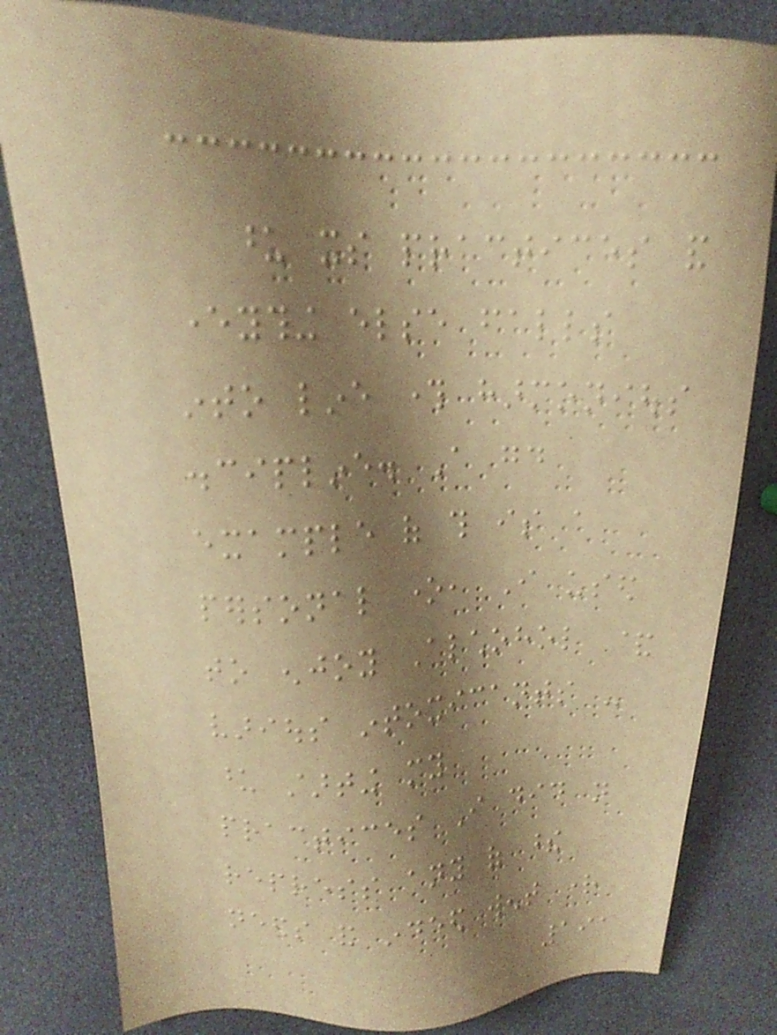upon its practices and
everything else falls
into line through harmonious
discipline. A good
example of this is a
personal one, I used
to enjoy Alchohol &
various intoxicants -
upon starting my
practices I did not
repress any of these
needs and indeed went right
191
